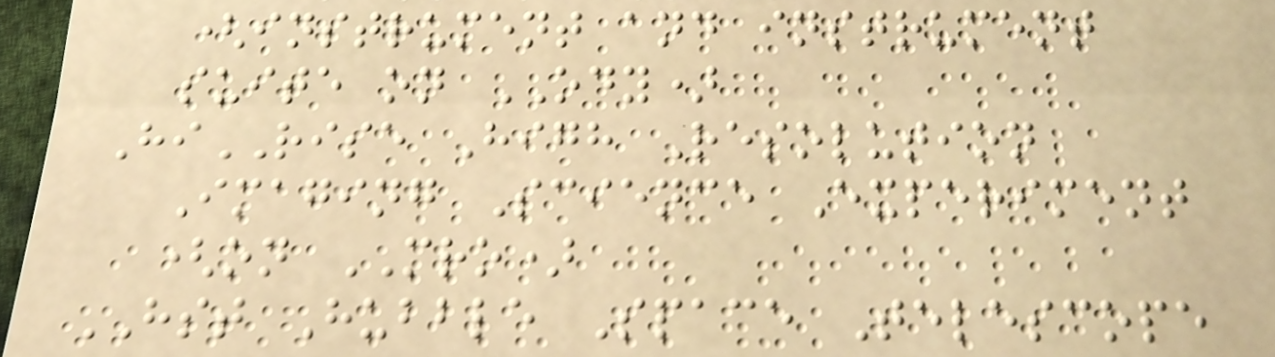(instrument and instrument
suite on ODY)
HiRISE High Resolution
Imaging Science Experiment
(on MRO)
HST Hubble Space Telescope
